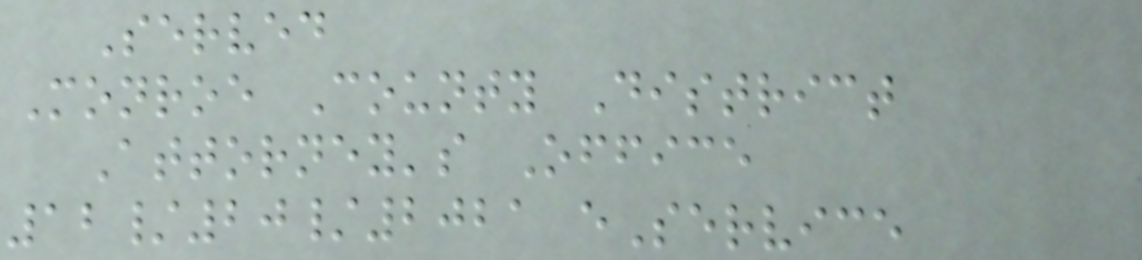Served
Monroe County District
Attorney's Office
12/20/2021 eService
